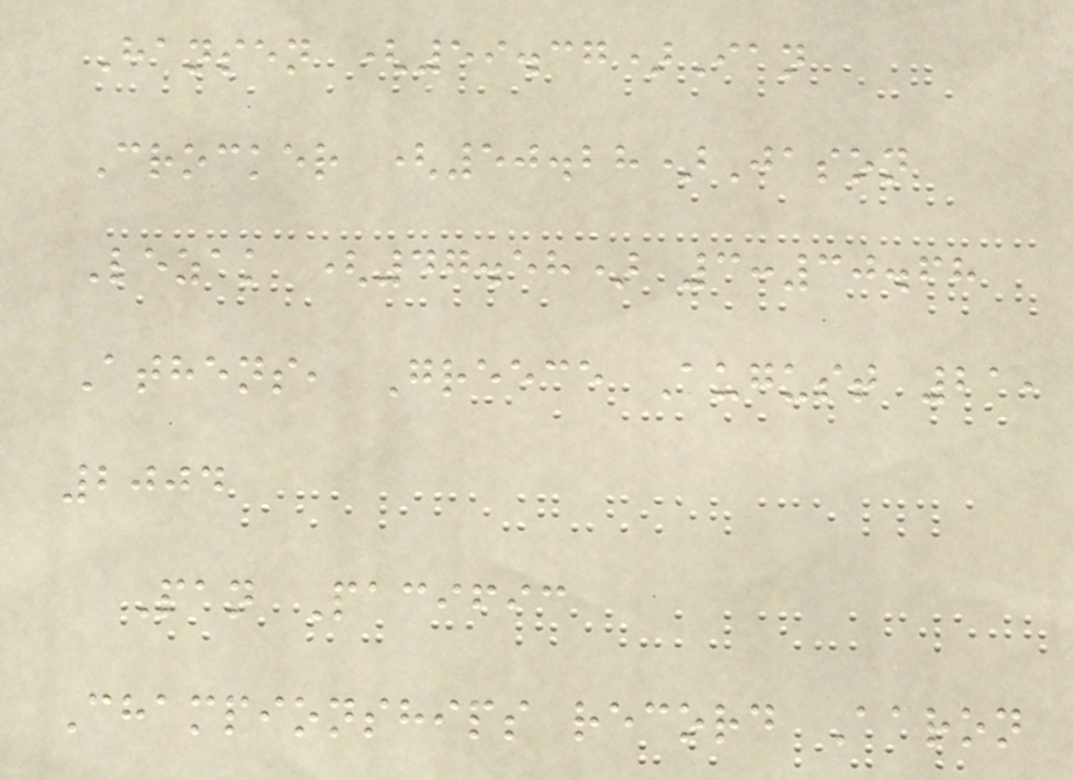Hansen (59.37)Ian
Crocker (50.28)Jason
Lezak (47.58) 3:30.68
Athens, Greece August 21,
2004
Pan Pacific
Championships record Aaron
